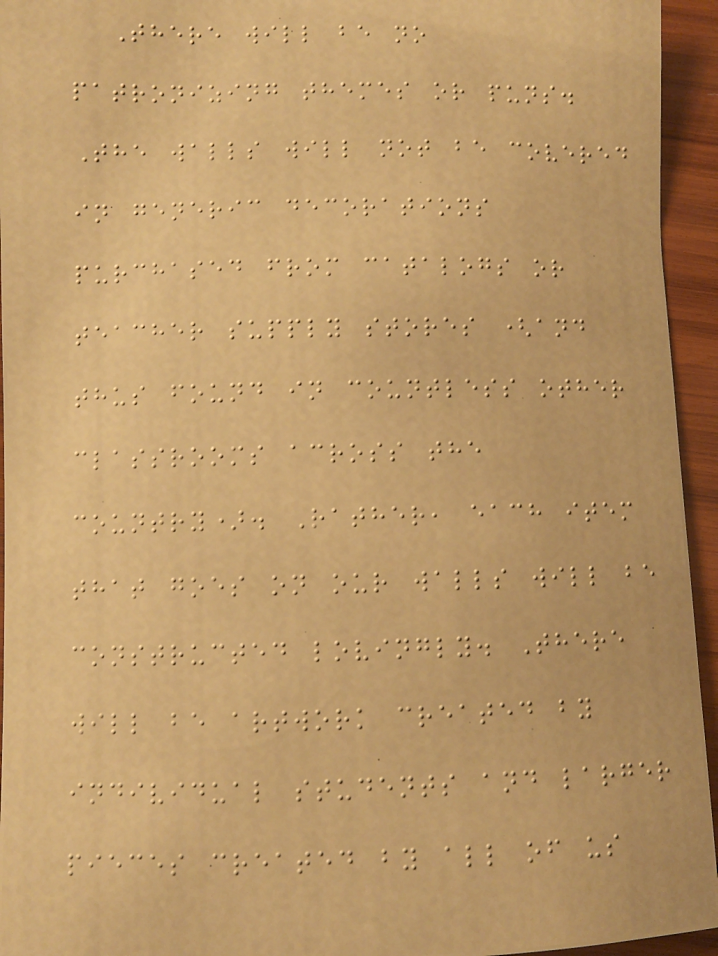There will be no
patronizing themes or puns.
The walls will not be covered
in generic decorations
purchased from catalogs or
teacher supply stores (and
thus found in countless other
classrooms across the
country). Rather, each item
that goes on our walls will be
constructed lovingly. There
will be artwork created by
individual students and larger
pieces created by all of us
